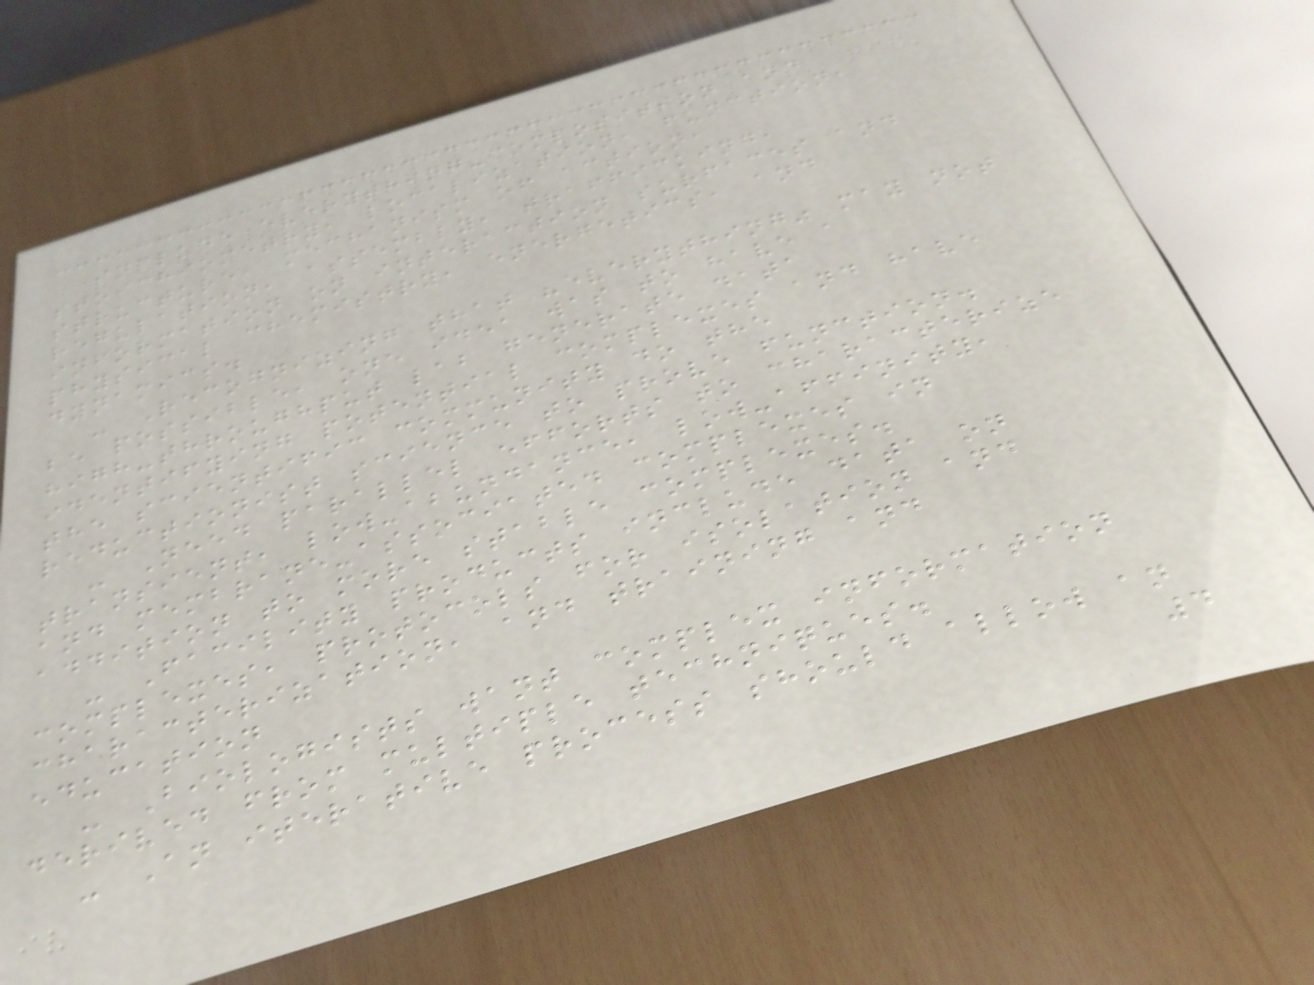include everything-composition and
stoichiometry, localization, function,
structure, mechanism of action,
regulation, assembly, trafficking,
information on interaction surfaces and
physical chemistry, energetics, and
dynamics.
- Recognizing that "everything" may not
be possible, one idea was to have a
high-throughput lab generate data
identifying potential complexes and have
the scientific community do the
reductionist science to prove function.
- Need parallel efforts to characterize
transient, low-abundance, low-affinity,
and membrane-associated complexes in
addition to more stable complexes.
- Facility products include data on
complexes, protocols for isolation and
characterization, and training and
education
- Biologists want complex information
derived from multiple techniques.
- An iterative process should allow an
4
